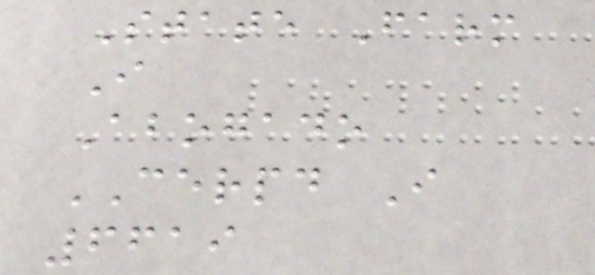State Farm
I
Abogado
CERPD I
6619
